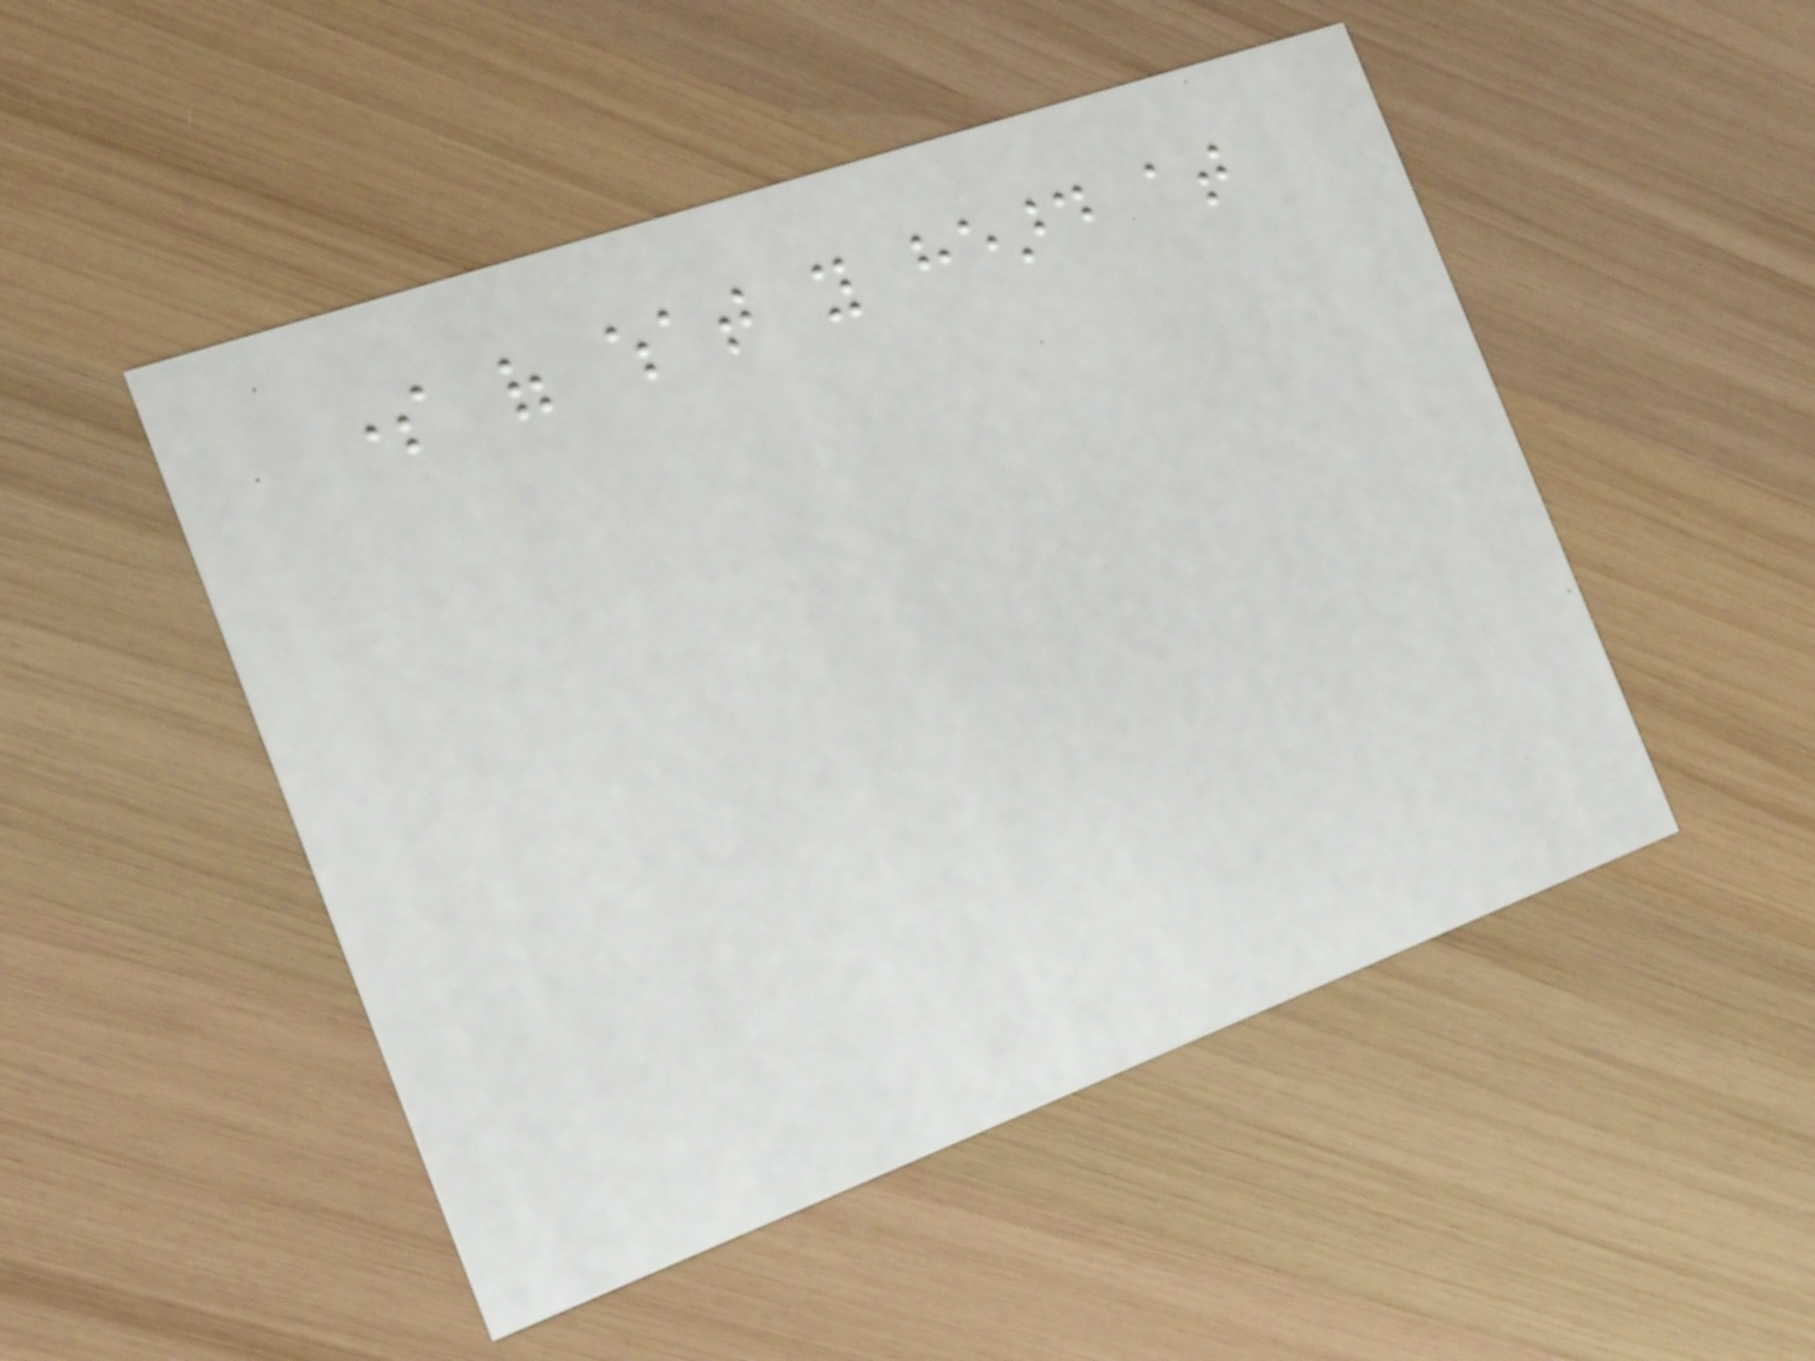some of what you heard at
